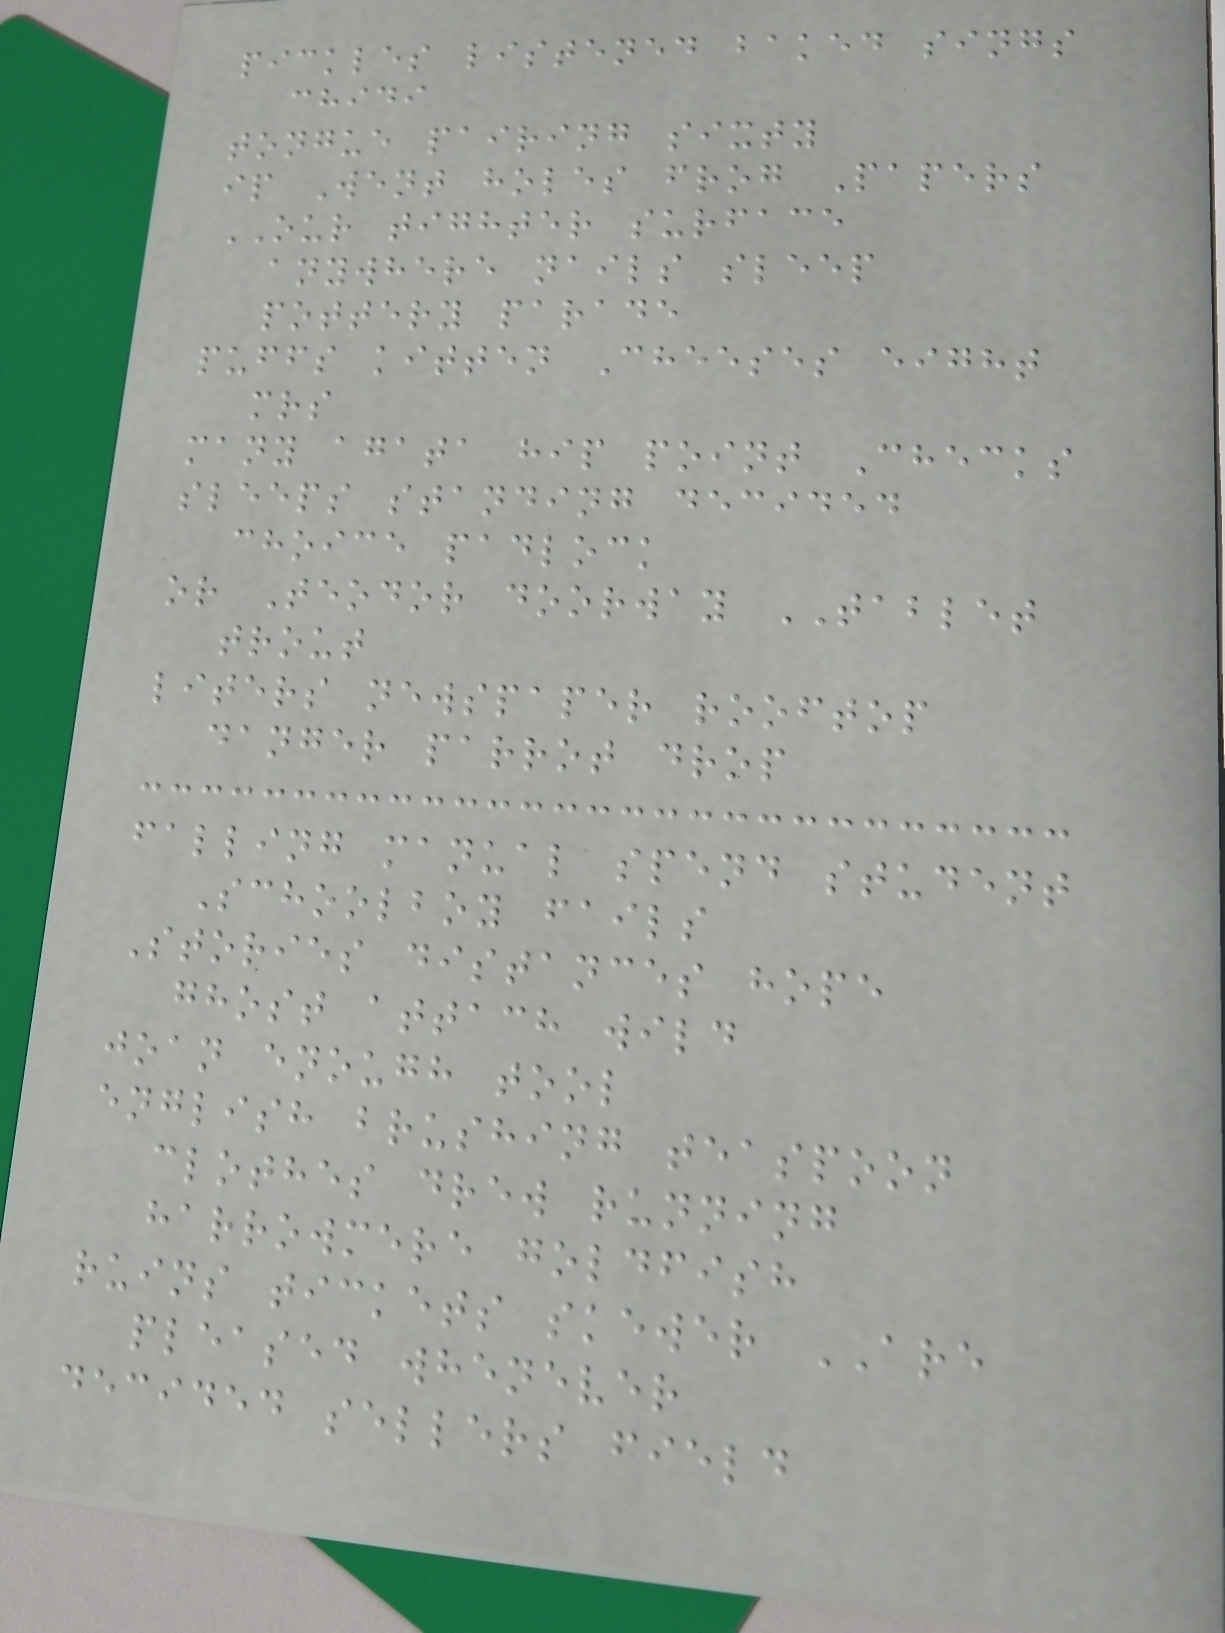pickles listened baked sings
chidi
tongue pairing sixty
ip Went holes frog Papers
OUR tighter surface
anywhere nails sleep
pottery parade
puffs kitten Cheeses eight
mrs
many agata hip point Checks
sleeps standing decided
choice padlock
or Teodor doorway TABLET
trout
liters newspaper rooftop
danger parrot drop
falling manual spend student
Schoolboy fails
Stories distances hope
ghost attach wild
joan enough tool
english brushing teaspoon
clothes drew running
harrowmere goldfish
ruins tickets skewer ARE
pleased whenever
decided sellers field
